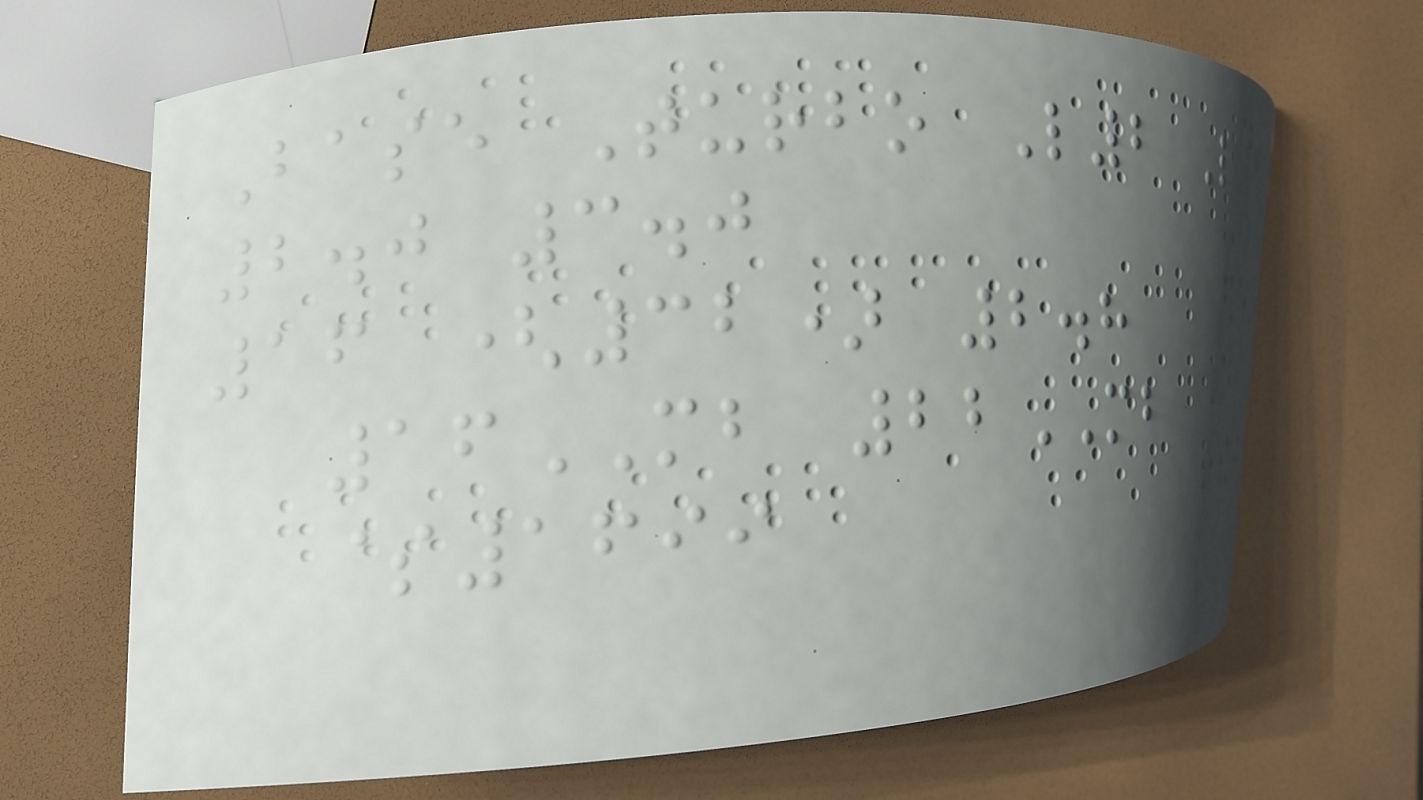Base Turbo L2 L3
2.0 3.0
16 (32) 2.8
16MB 22MB
$1699
